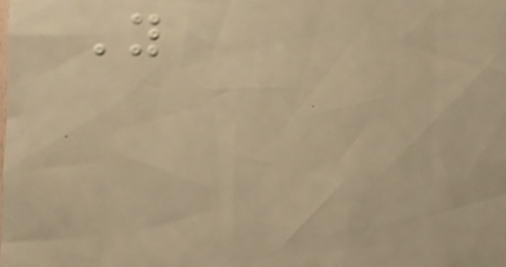You
